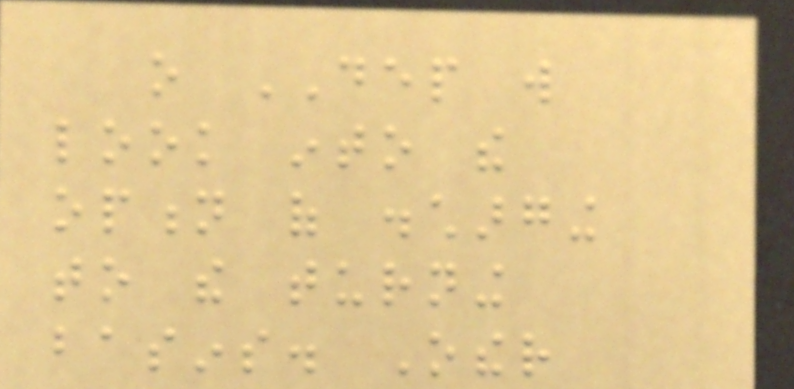o DEP will
look into the
option of discharging
to the turning
basins. Other
